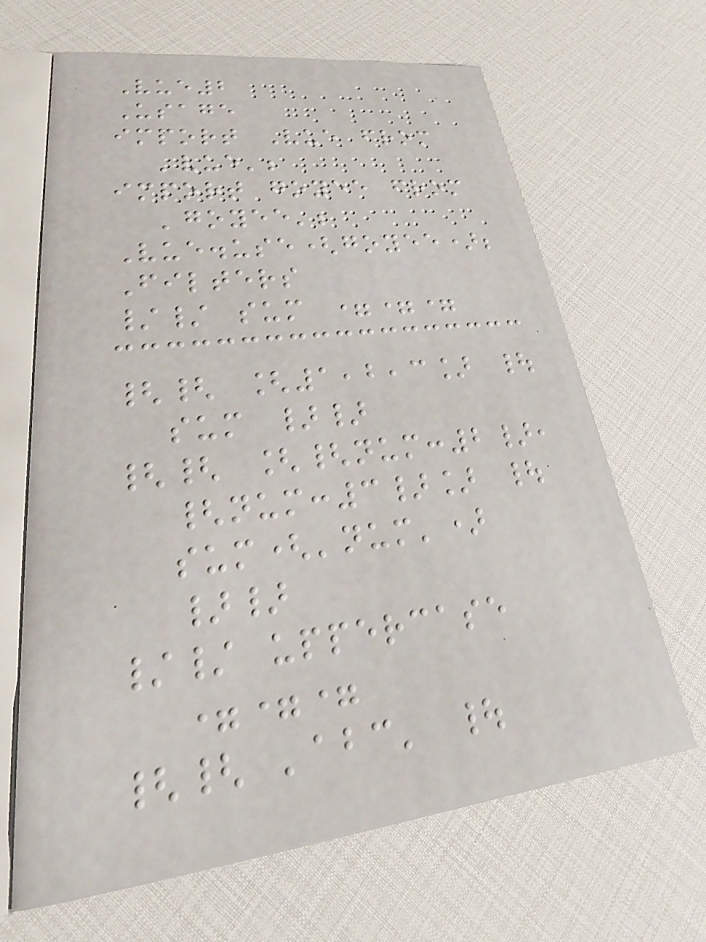Vue2
Usage
import Vue from
'vue';
import goyee from
'goyee';
Vue.use(goyee);
Filters
// sum ===
{{ [1,2,3] |
sum }}
{{ [{num:2},
{num:3}] |
sum('num')
}}
// uppercase
===
{{ 'abc' |
